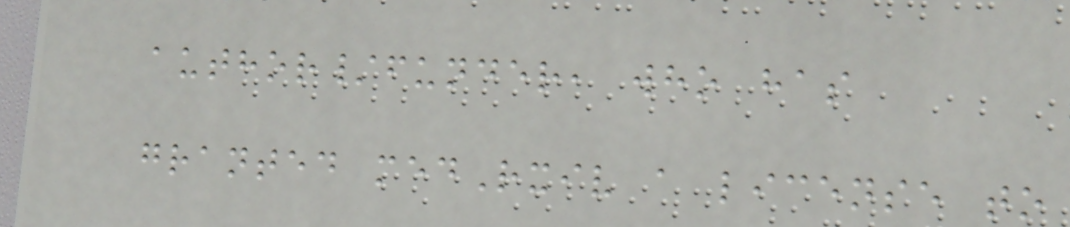author/funder, who has
granted medRxiv a license to
